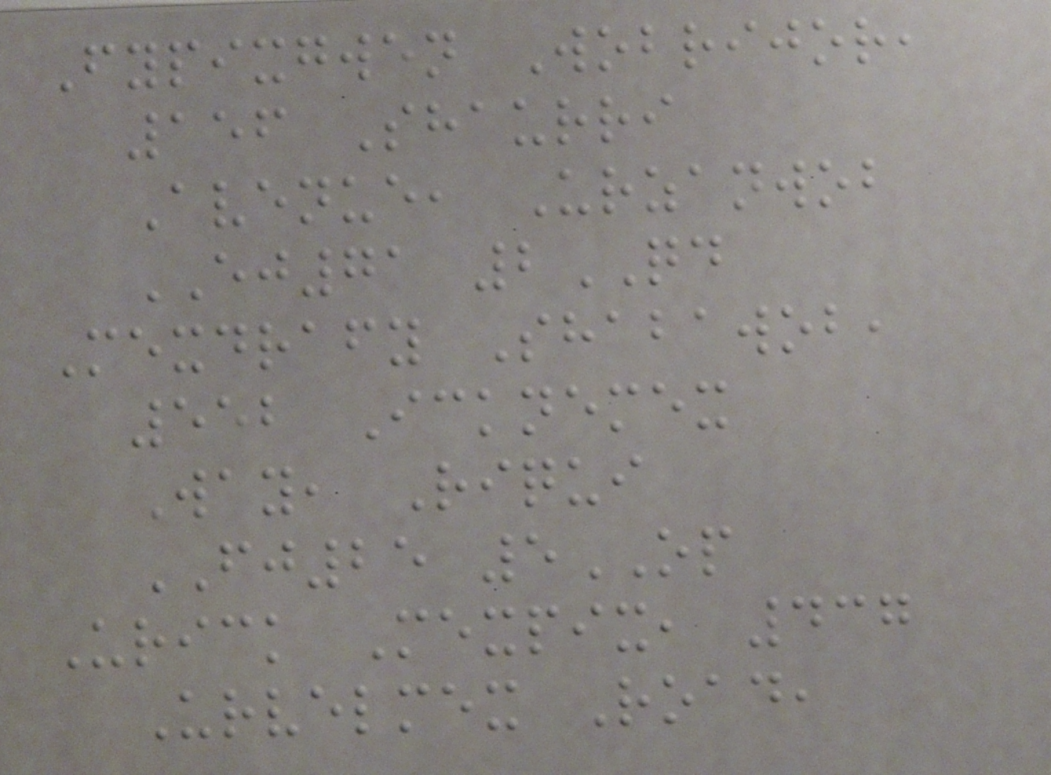Fypixgwen Wobrijor,
156 Shaurri
Avenue, Urzanwob
EJ71 2QD
Mexdrafy Shabawob,
552 Icknemex
Way, Riqui
FJ25 5OP
Urick Mexpix, 437
Urvelmex Road,
